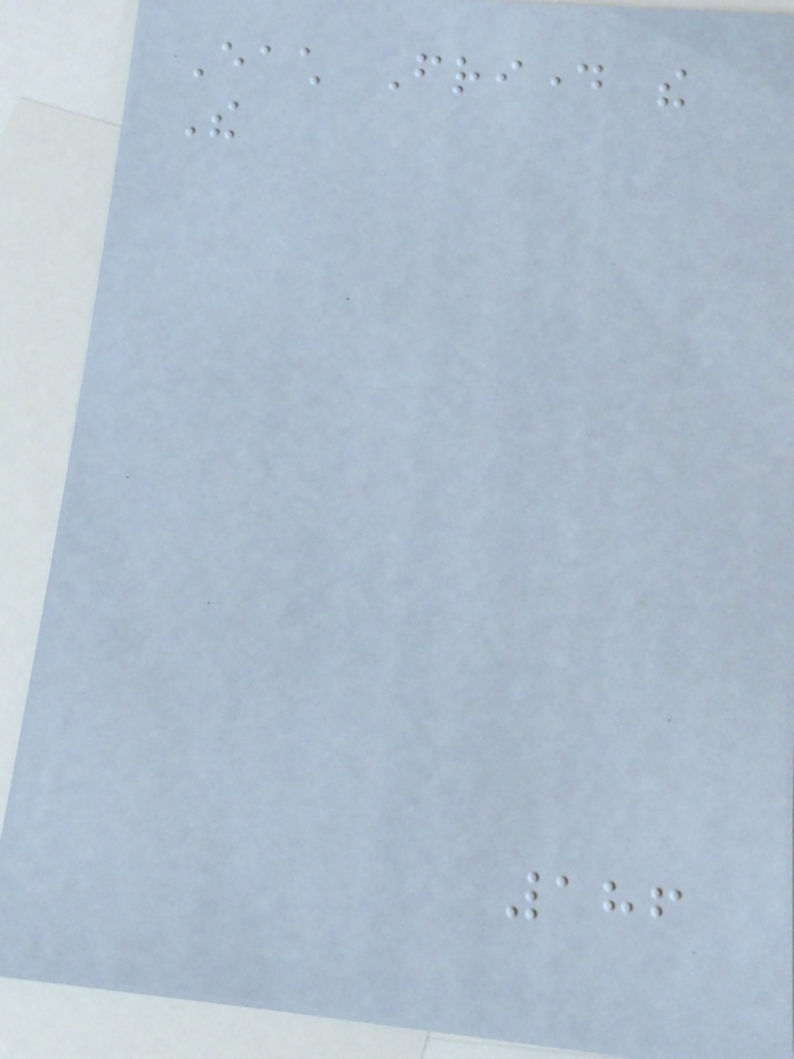Each Friday the
The
186
